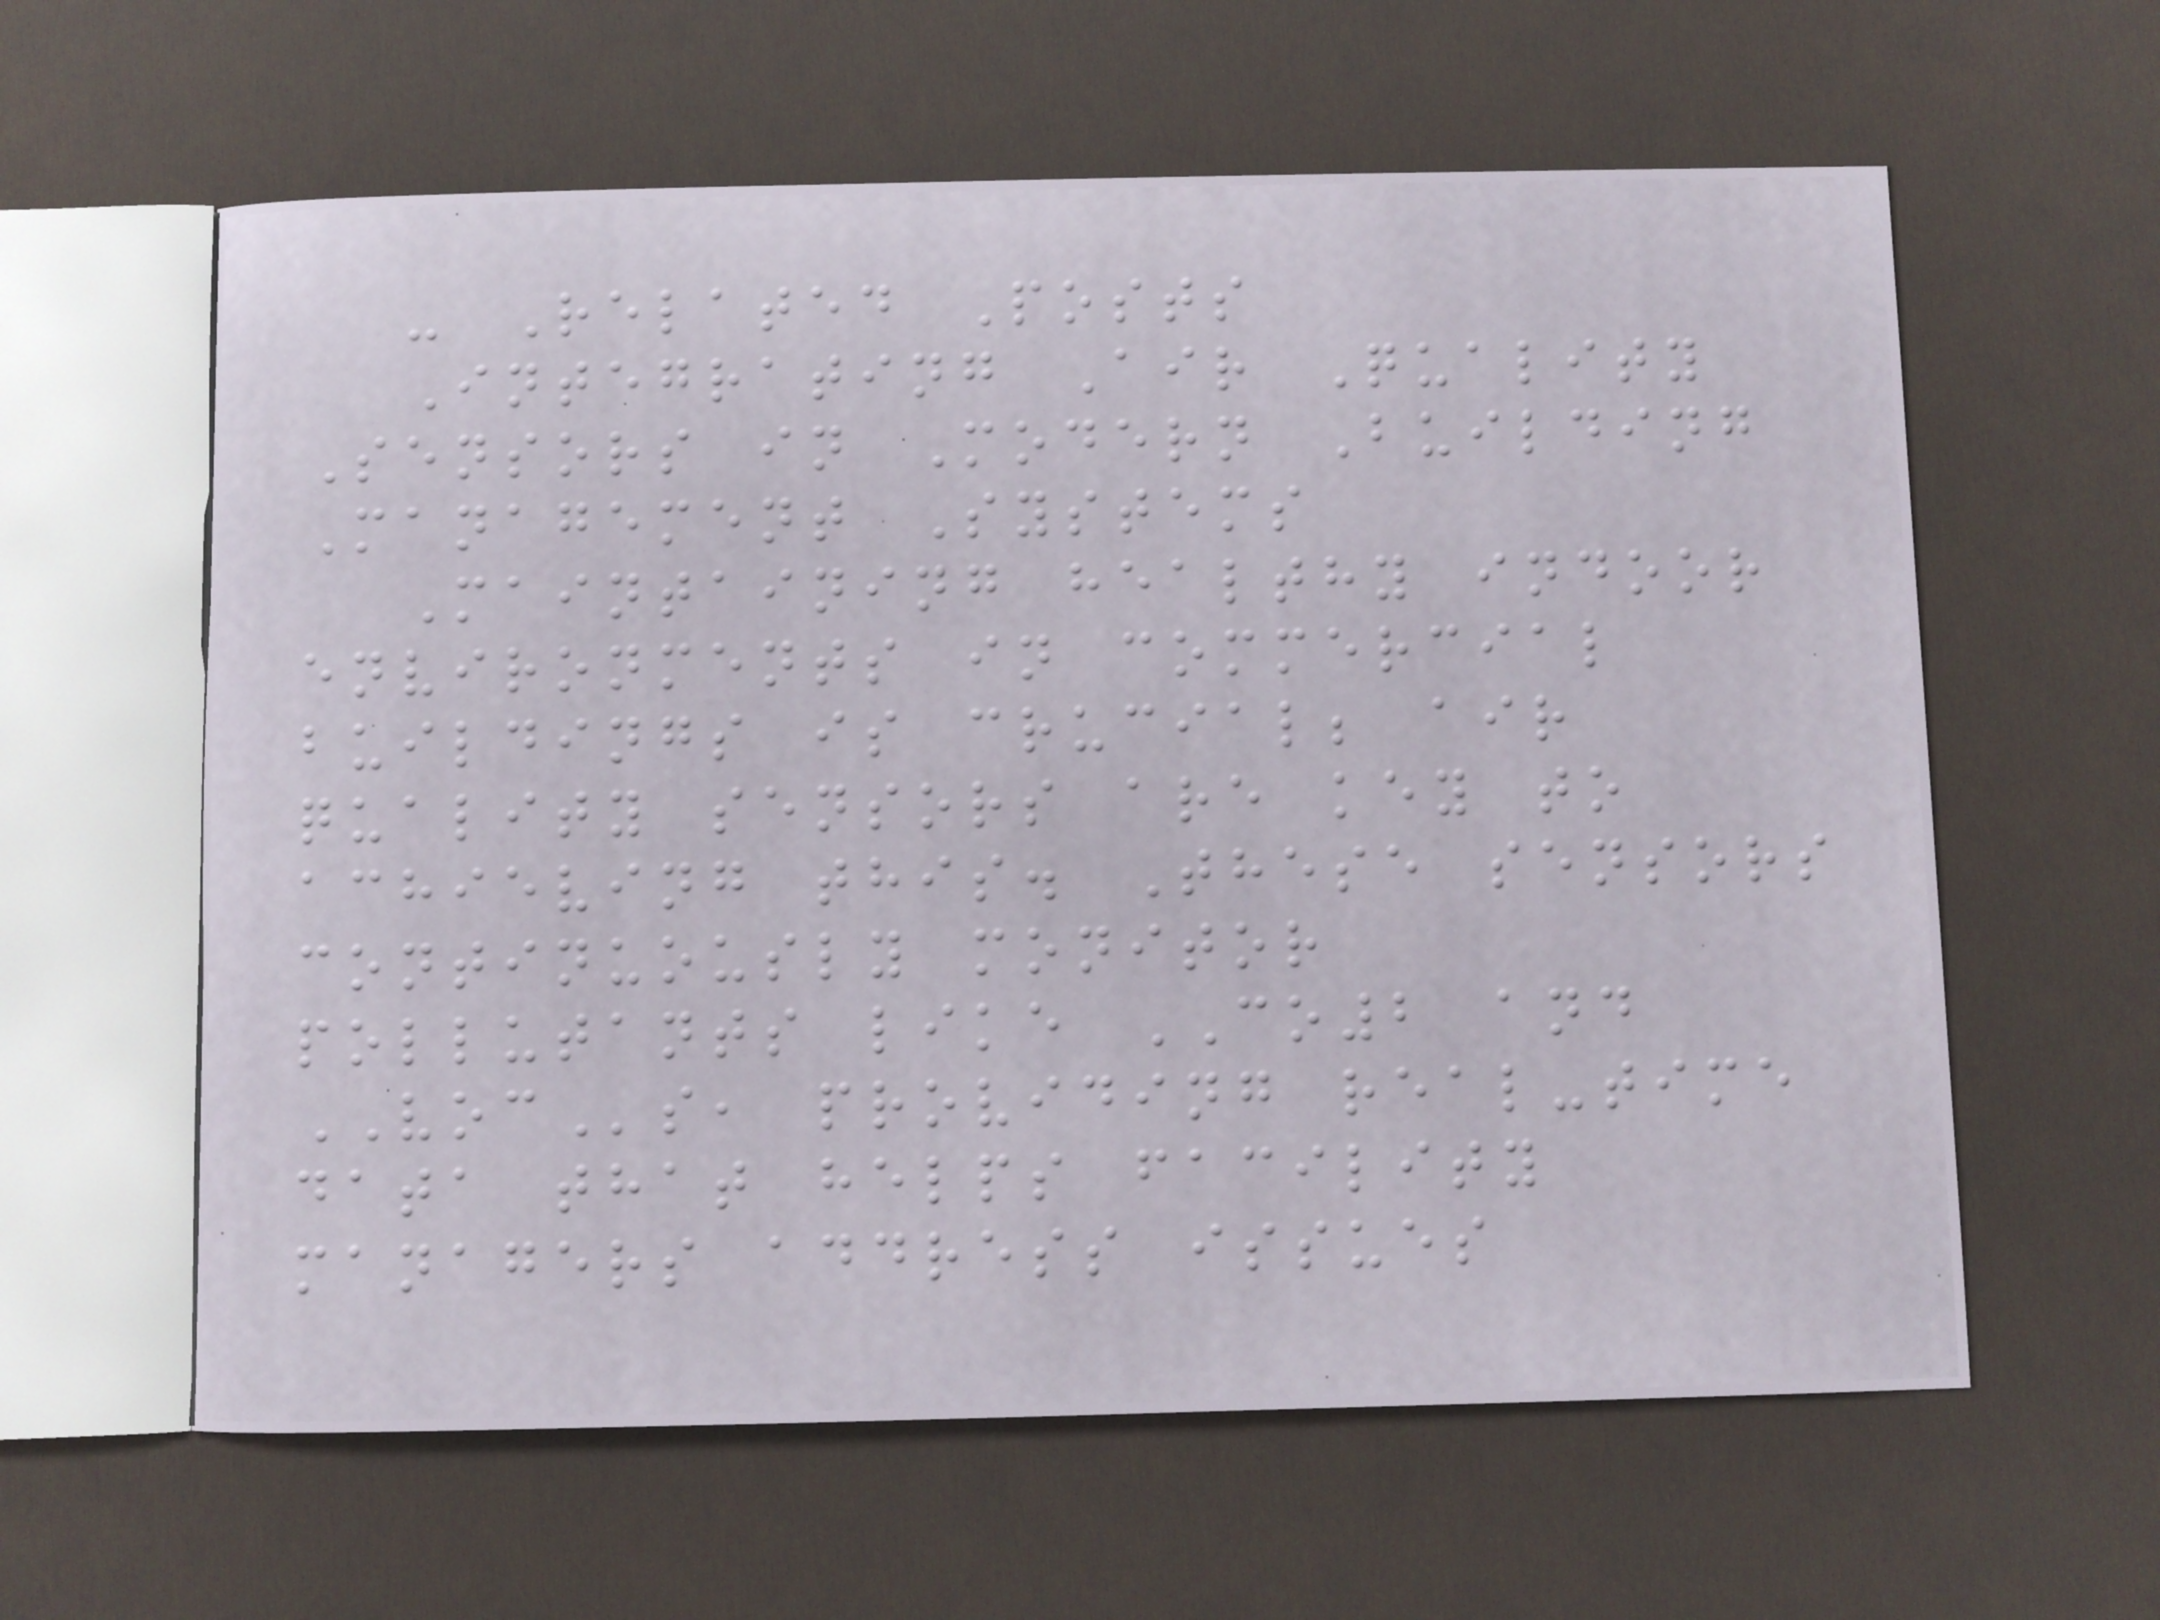- Related Posts
Integrating Air Quality
Sensors in Modern Building
Management Systems
Maintaining healthy indoor
environments in commercial
buildings is crucial; air
quality sensors are key to
achieving this. These sensors
continuously monitor
pollutants like CO2 and
VOCs, providing real-time
data that helps facility
managers address issues
